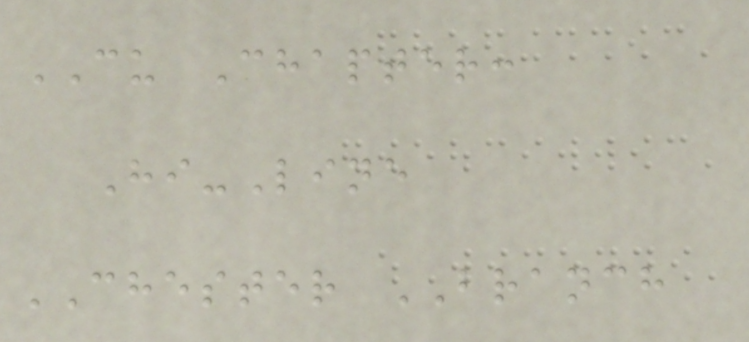CU Chapter:
Hi-Line
CHESTER BRANCH
